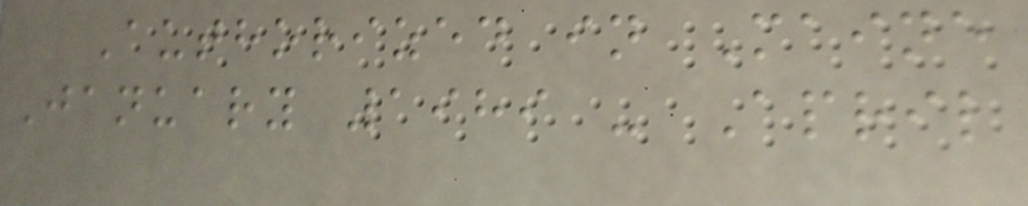Authorized in Maine
January 1989 - April
